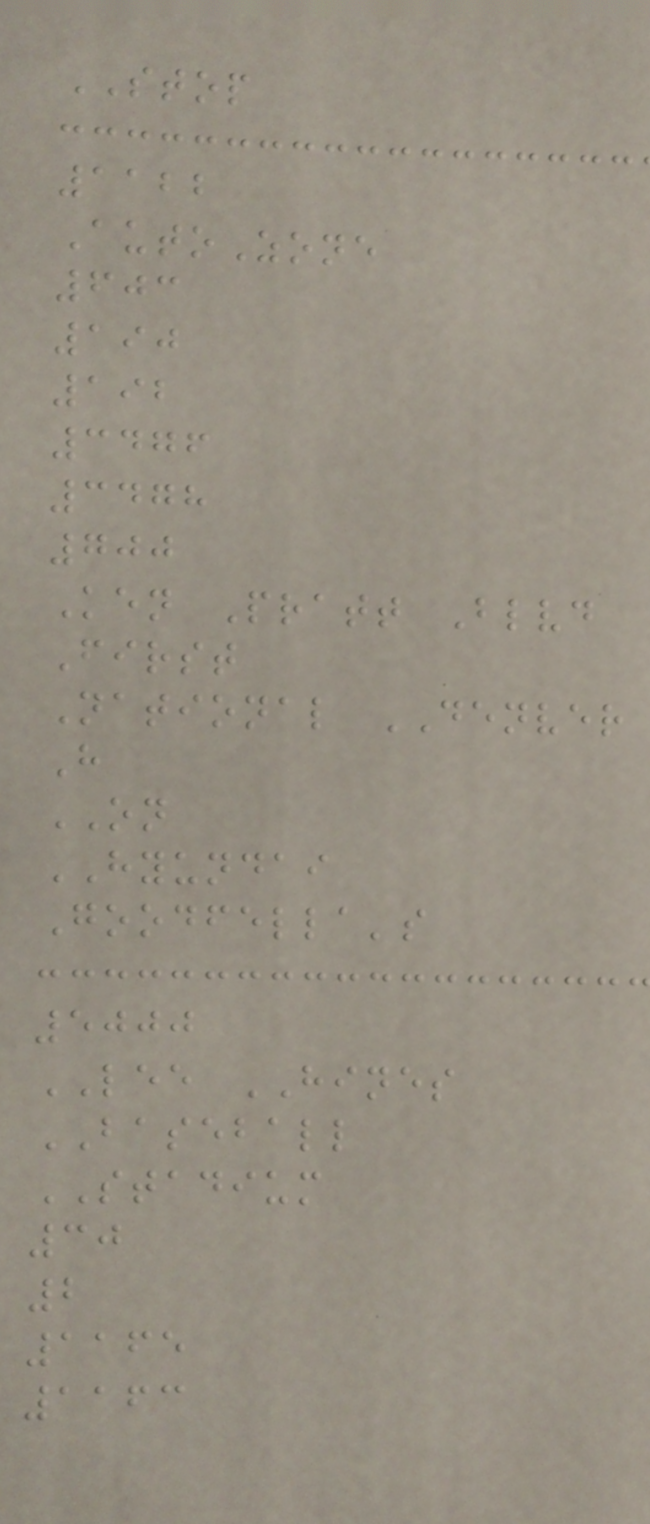STOP
1122
AutoZone
603
190
192
3476
3478
700
Ken Pratt Blvd
First
National DENVER
H
ON
HYUNDAI
Goodfella's
5000
LEE HINES
BASEBALL
STADIUM
30
2
1165
1163
